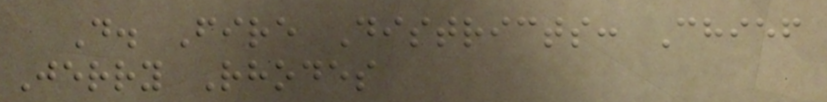D. Fire Districts: Chief
Jerry Rhodes
